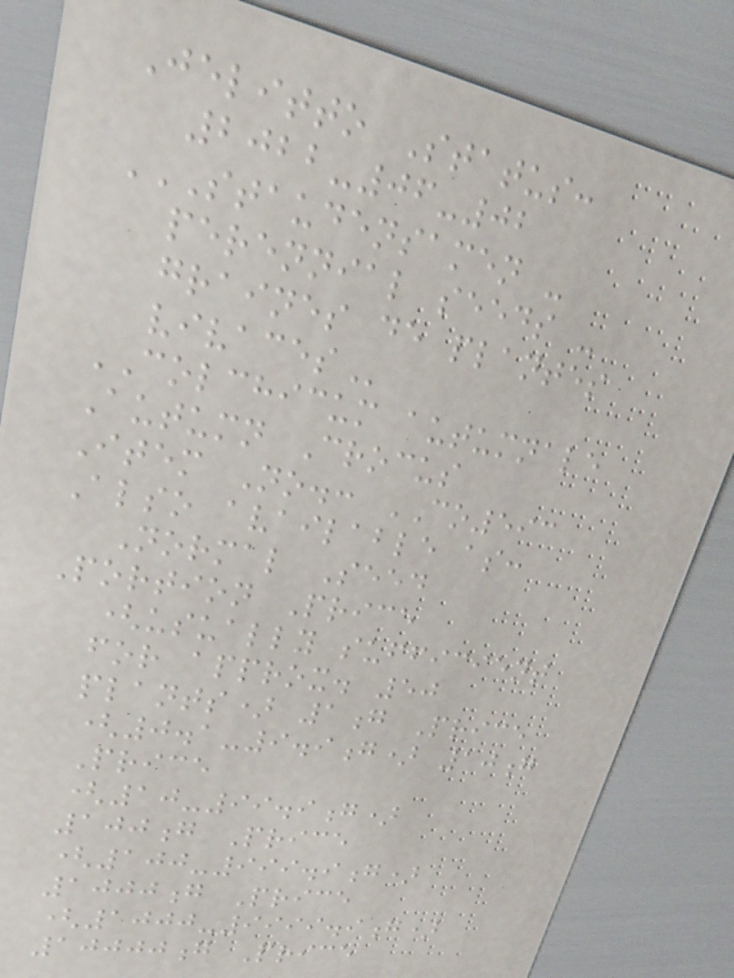Jelitto Status:
2022-06-02
STAUDENSAMEN -
PERENNIAL SEEDS -
GRAINES DE PLANTES
VIVACES
COLCHICUM autumnale
Autumn Crocus
Item No.: CO593
Also available as:
Normal Seed
Portion Price
(usually sufficient
for approx. 50
plants) 1g Price
(0.1-9.9g) 10g
Price
(10-99.9g)
100g Price
(100-999.9g)
1000g Price
(1000-9999.9g)
10000g Price
